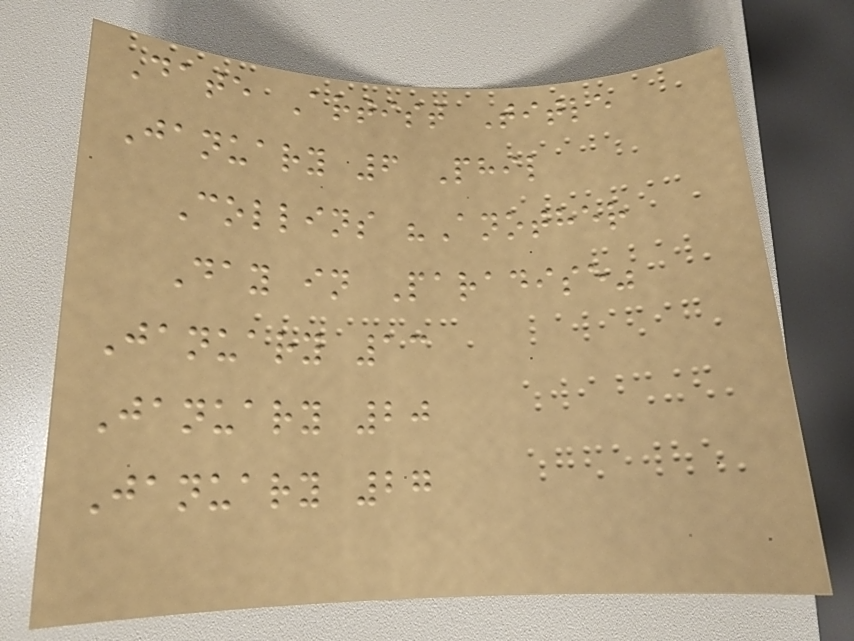Date Artist Title
January 6 Phil
Collins "Another
Day in Paradise"
January 13
January 20
January 27
